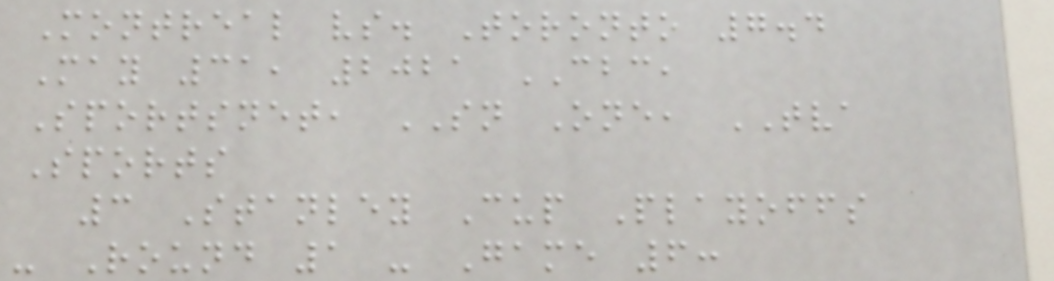Montreal vs. Toronto 7.4
May 31, 2021 CBC,
Sportsnet, SN One, TVA
Sports
3 Stanley Cup Playoffs
- Round 1 - Game 6:
